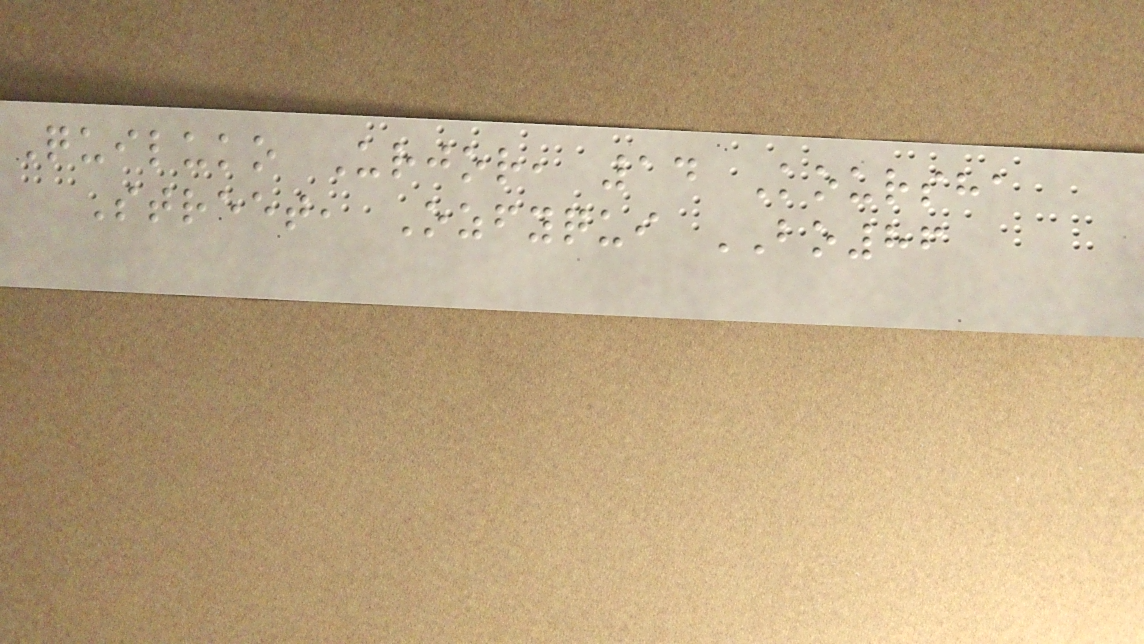Quiluko Urjor, 14 Koursha
Street, Ozfyqui BO86
